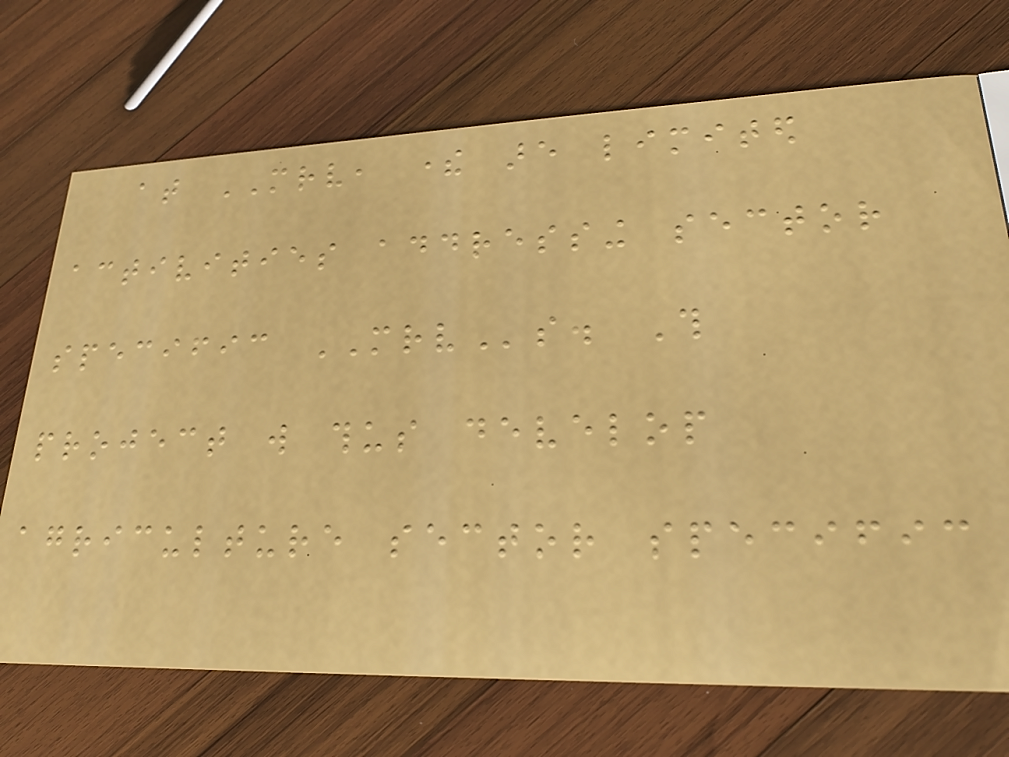at MRV, there are limited
activities addressing sector
specific MRVs. This
project will thus develop
agriculture sector specific
